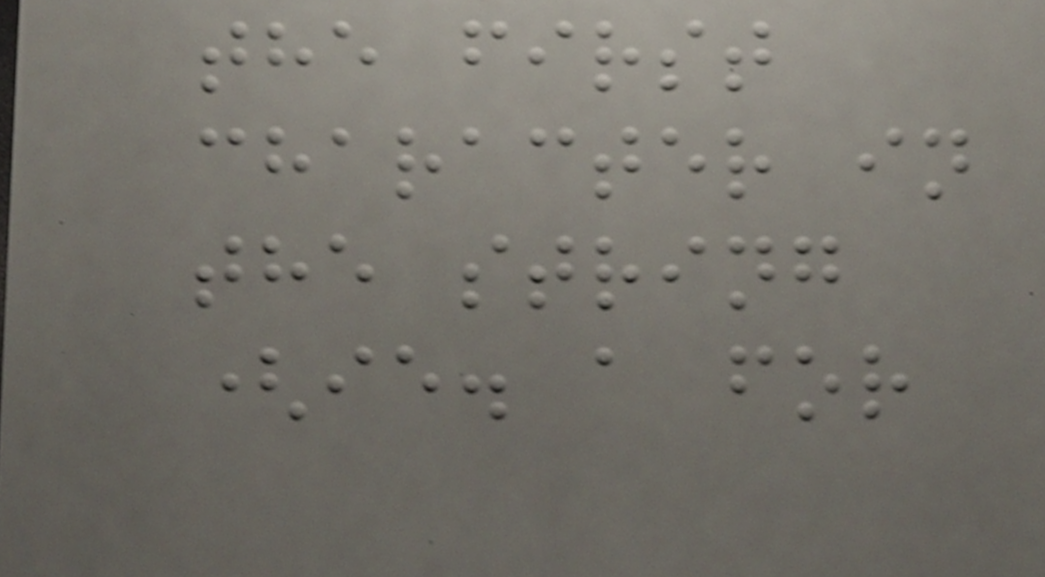the first
character in
the string
(ie. a for
